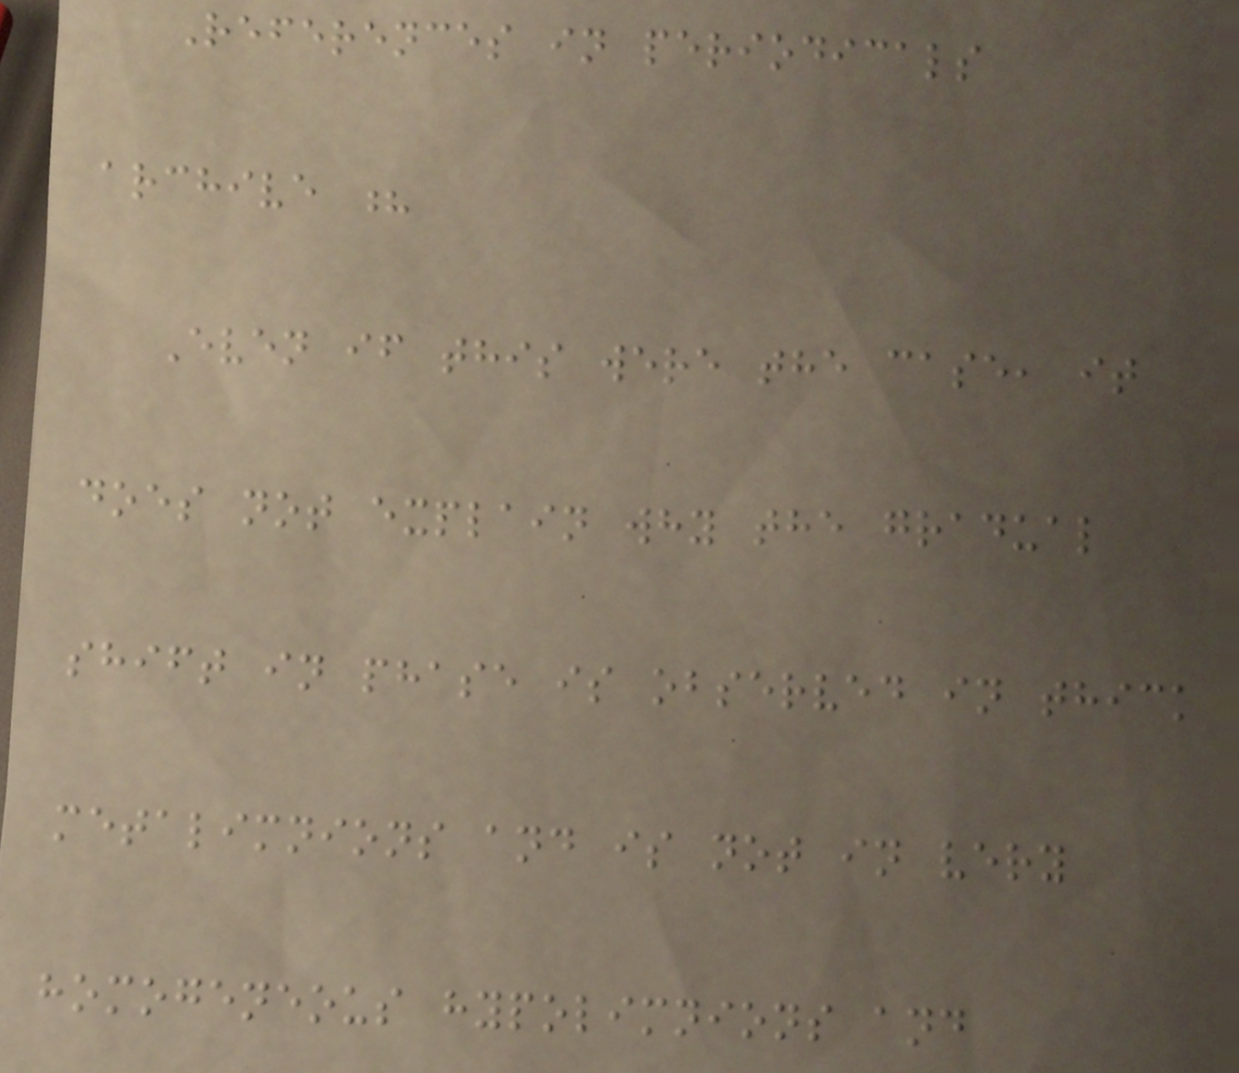References in periodicals
archive ?
Even if this were the case, it
does not explain why the gradual
shift in phase is observed in thick
metalimnions and is not in very
homogeneous hypolimnions and
